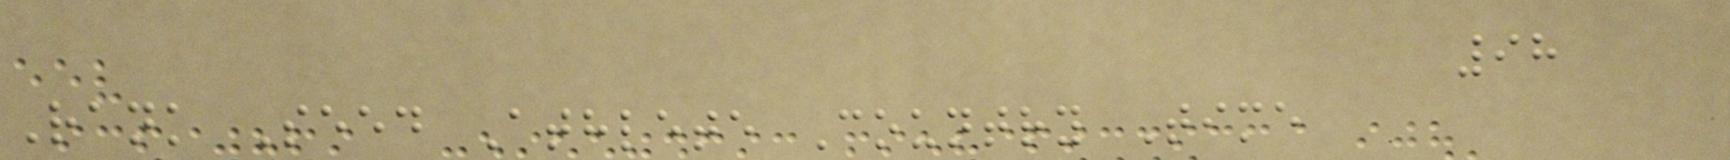98
Rank Seed Athlete Country Time
